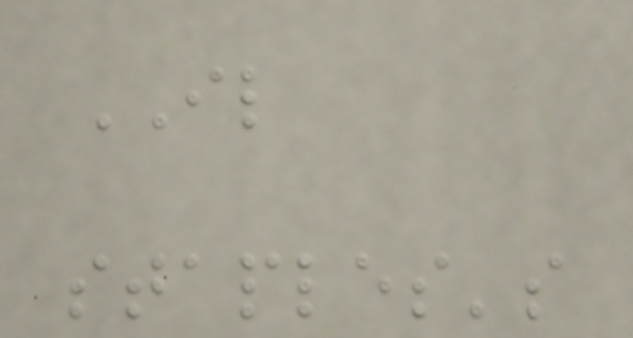IL
staples's
